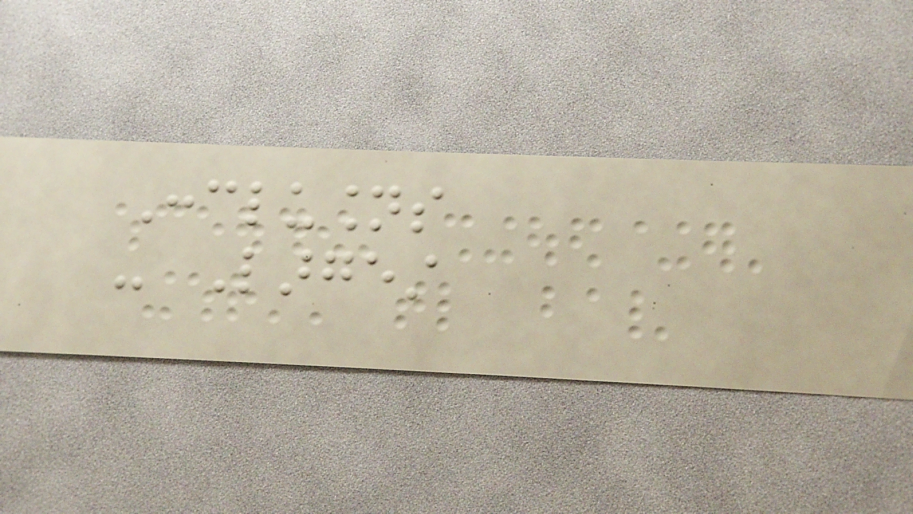Conclusions
- Largest
